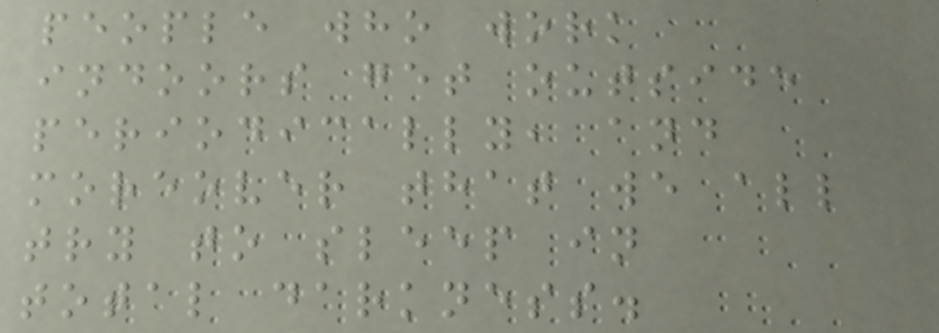people who work
indoors get outside
periodically, and
moreover that we all
try to sleep in
total darkness.
